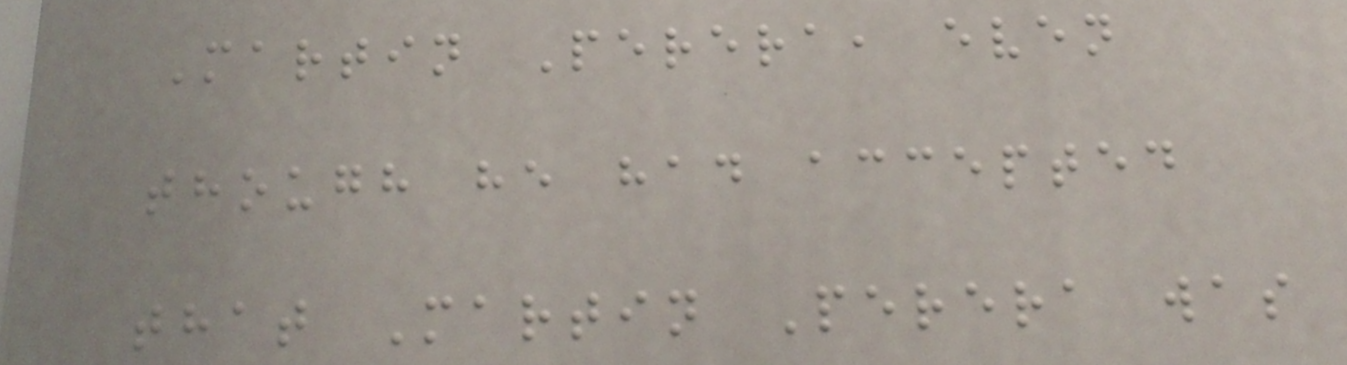Martin Perera, even
though he had accepted
that Martin Perera was
